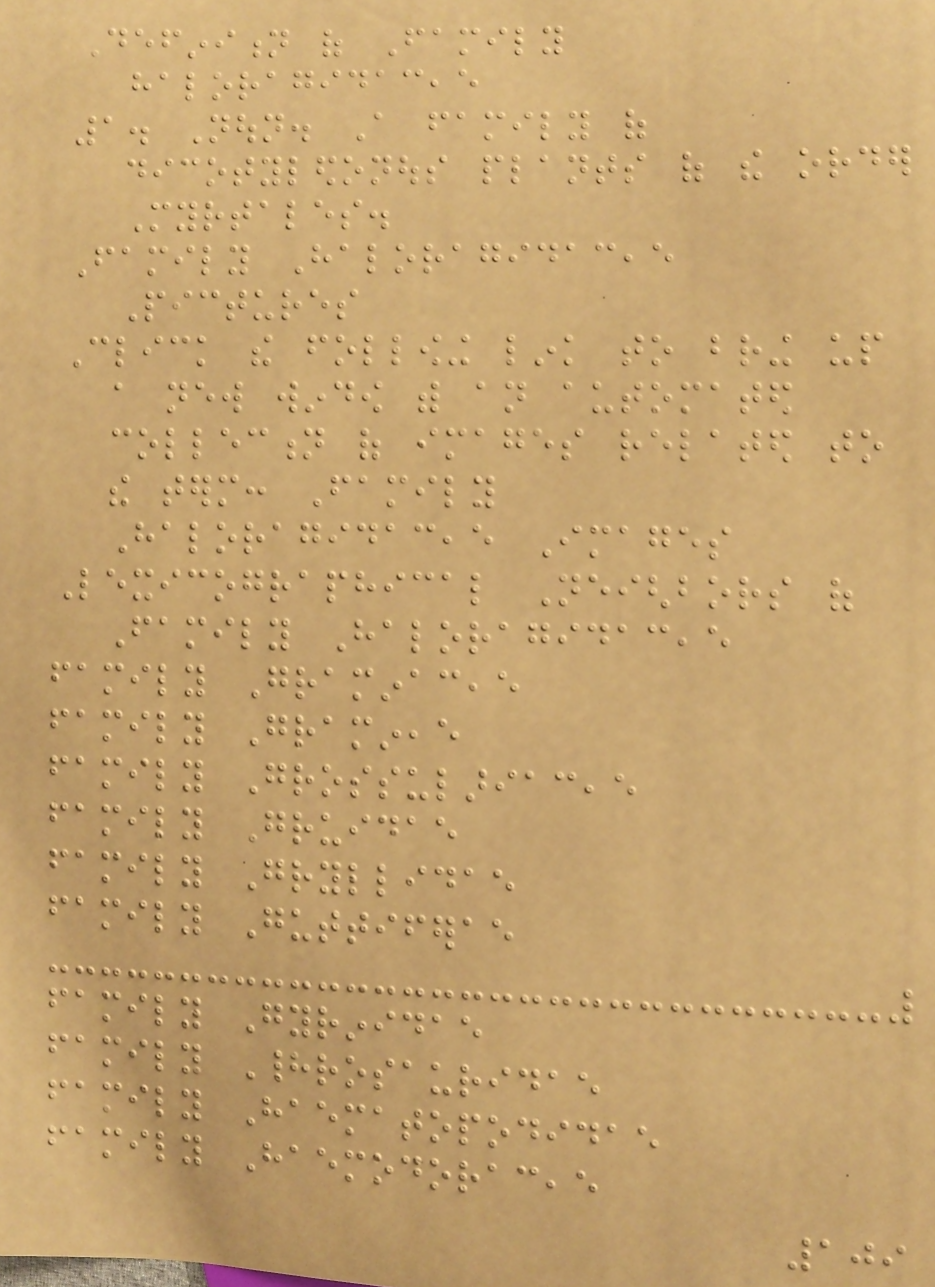Definition of Family
haloragidaceae
1. Noun. A family of
dicotyledonous plants of the order
Myrtales.
Family Haloragidaceae
Pictures
Click the following link to bring up
a new window with an automated
collection of images related to
the term: Family
Haloragidaceae Images
Lexicographical Neighbors of
Family Haloragidaceae
family Graminaceae
family Gramineae
family Grossulariaceae
family Gruidae
family Gryllidae
family Guttiferae
family Gyrinidae
family Hadrosauridae
family Haematopodidae
family Haemodoraceae
109
